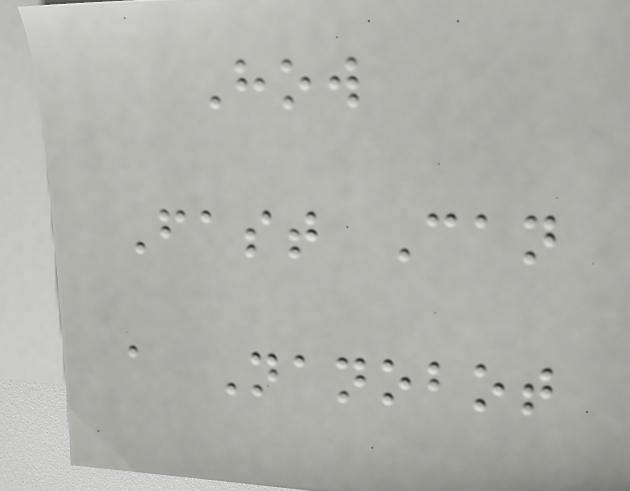How
Fast Can
a Nanobot
